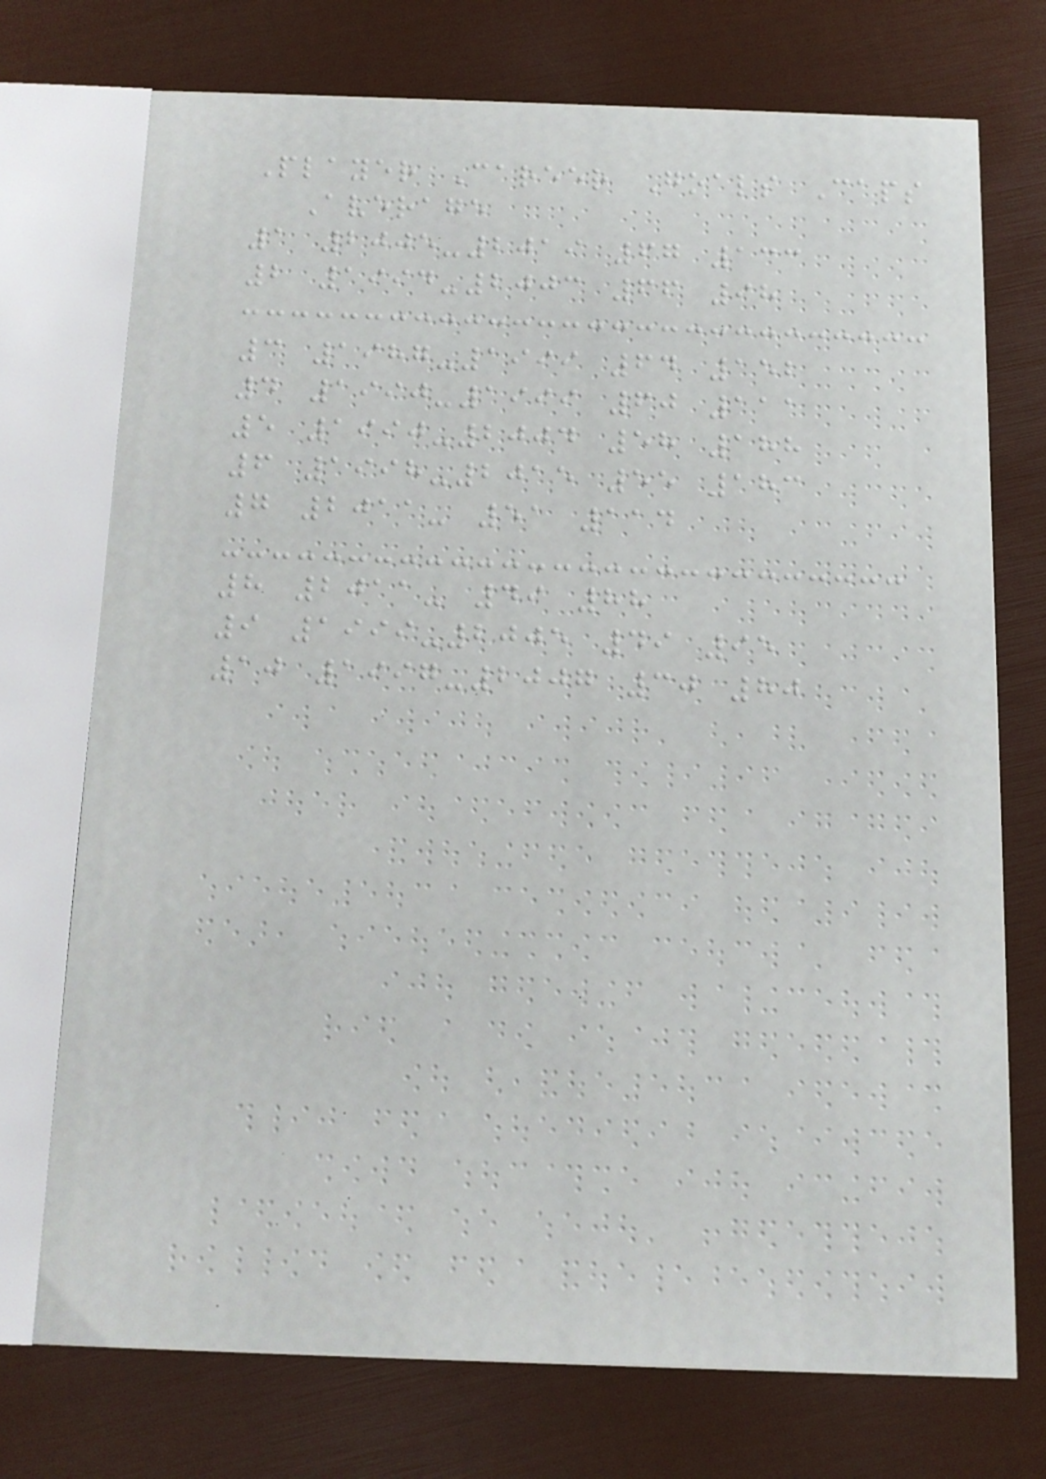Player Career Goals Caps
Average
1 2005-2019 67 133
2 1994-2003 66 98
3 1987-1999 64 152
4 1990-1999 60 111
5 1990-2004 58 188
6 1998-2015 55 183
7 2011- 51 114
8 2011- 49 88
9 1999-2005 49 95
10 1997-2007 30 80
